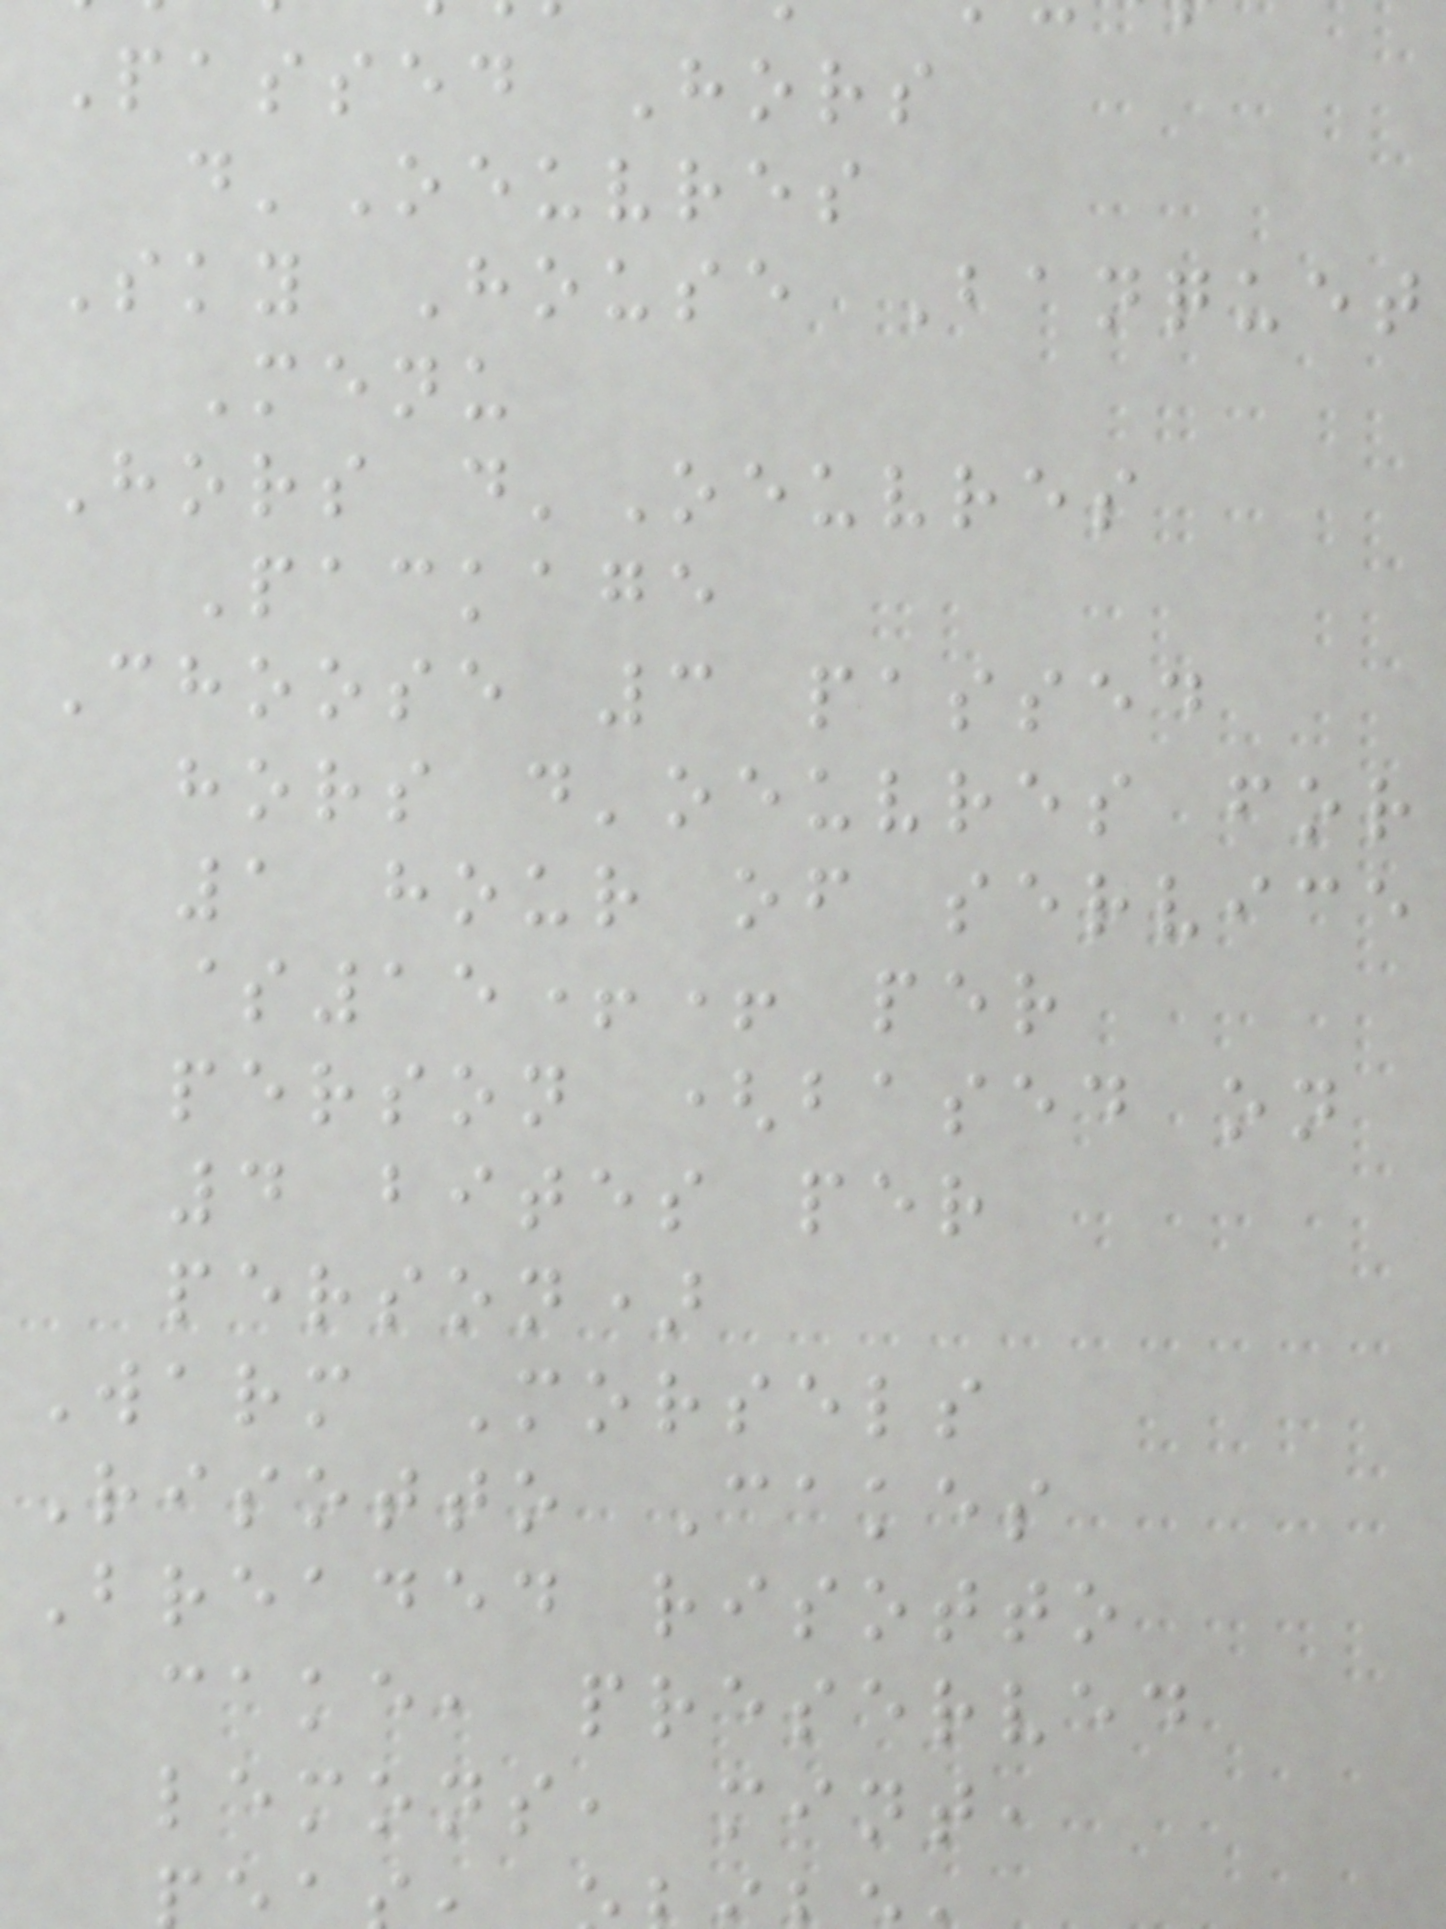Passed Hors
d'Oeuvres
Sky House Banquet
Menu
Hors d'Oeuvres
Package
Choose 3 passed
hors d'oeuvres for
1 hour of service
$15++ per
person (based on
4 bites per
person)
Warm Morsels
Risotto Cakes
Breaded risotto
cake, preserved
lemons, mint,
